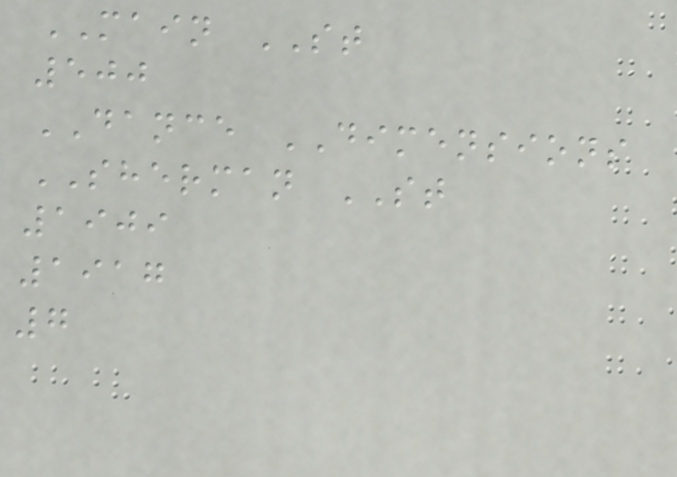MAIN ST
500
DANCE DIMENSIONS
SHERMAN ST
1909
1917
7
